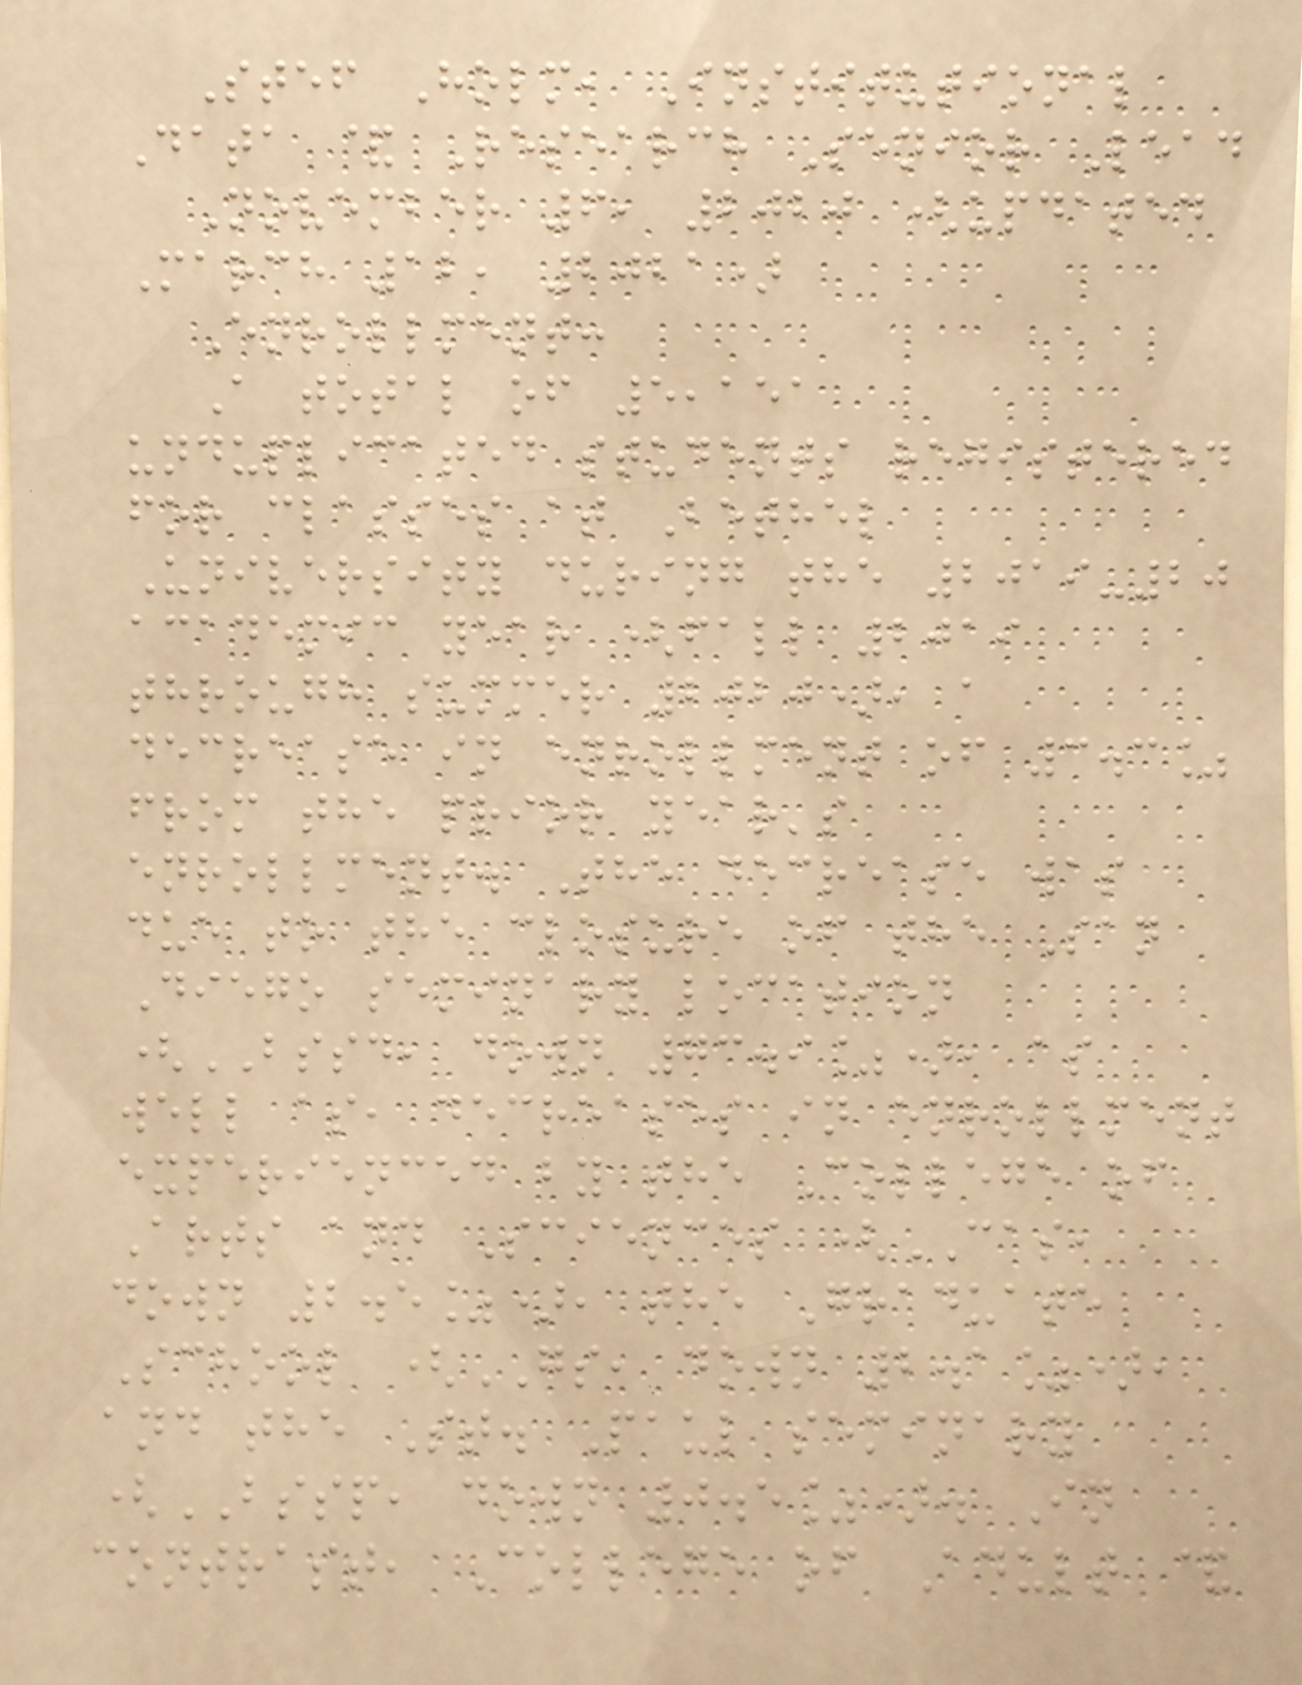Stef Holm, Institutional
Data & Research Senior Lead
November 6, 2020 (updated
March 12, 2021)
Enrollment:
A total of 5,151
unduplicated students registered
for classes at Bethel
University during the 2019-20
academic year (fall 2019
through summer 2020), a
decrease in enrollment of 3.3%
from the prior year's
enrollment. The decrease was
due to the closure of the San
Diego seminary location
(BSSD, down 73.9%), as
well as, decreases in enrollment
experienced by the College of
Arts and Sciences (CAS,
down 2.5%), the Graduate
School (GS, down 2.1%),
and the St. Paul seminary
(BSSP, down 0.5%). In
contrast, College of Adult &
